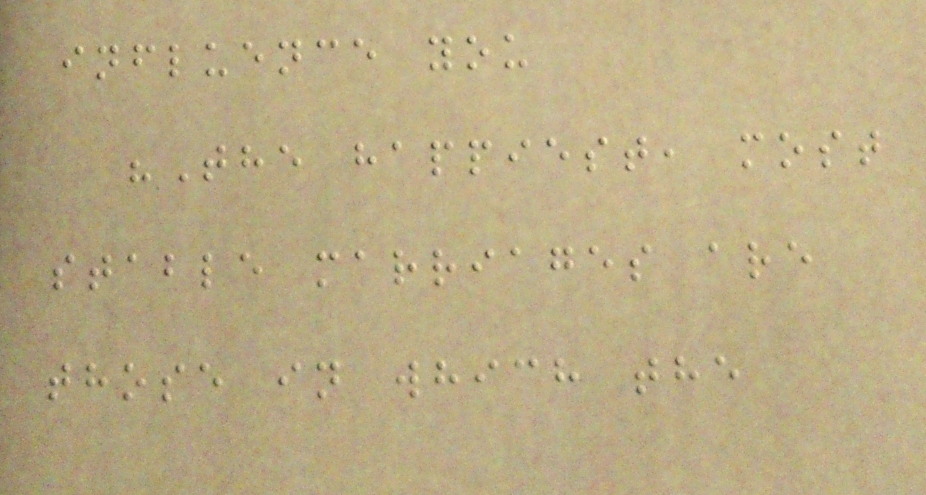influence you
"The happiest, most
stable marriages are
those in which the
